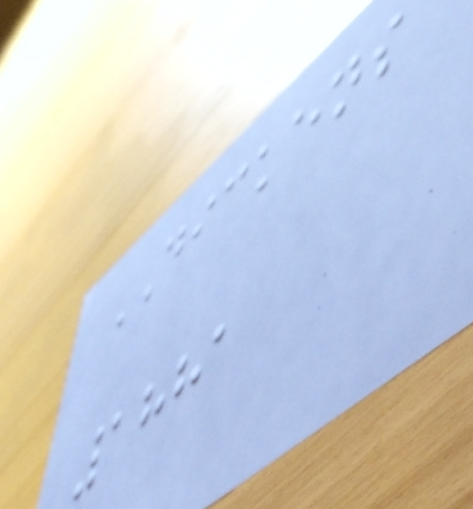DICKENS
1881
